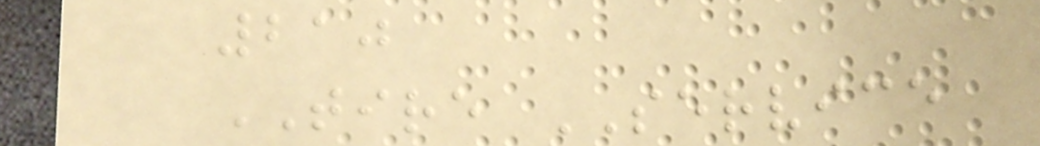210
TIRE SERVICE
